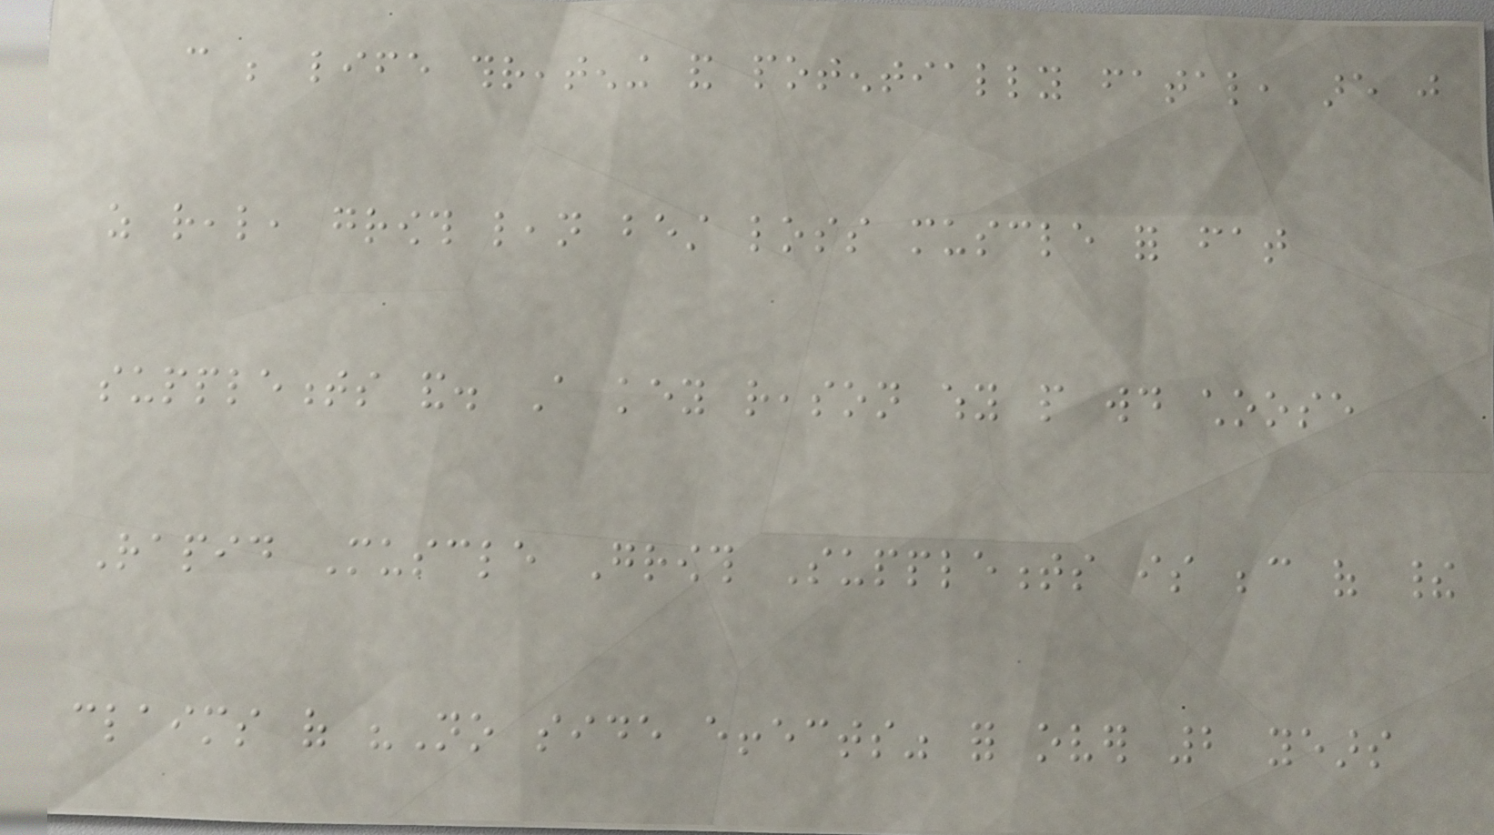can be life threatening and potentially fatal, are just
as real, growth lean best loss muscle for fat
supplements and. A key reason why people would choose
Rapid Muscle Growth Supplements is because of their
claims of "No side effects" for over 2 years
